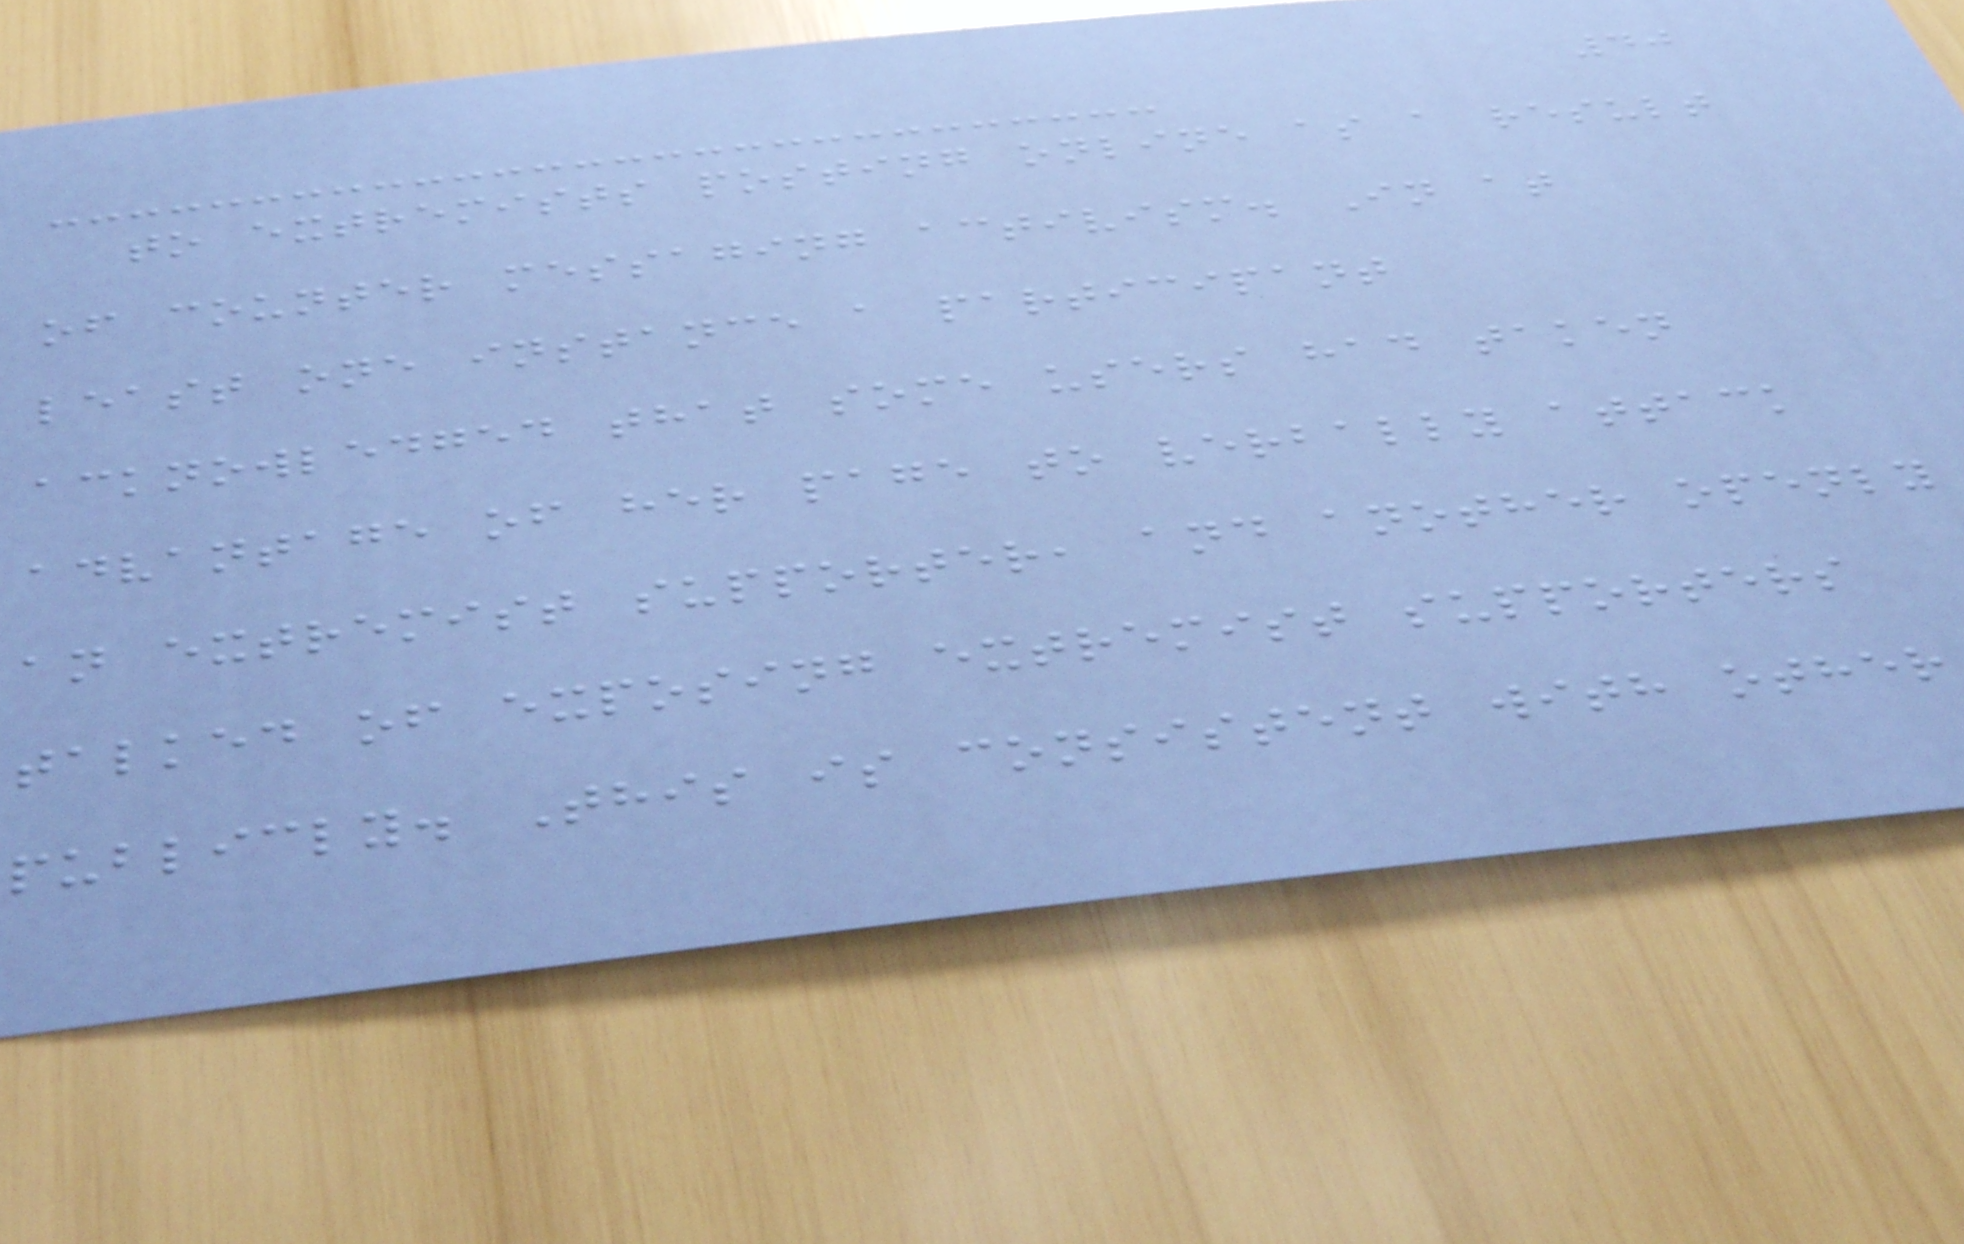40
to extremists posting online as a result
of counter messaging activism. In at
least one instance a participant
acknowledged that some users had taken
advantage of her page to verbally attack
an extremist supporter, and another openly
talked of exposing extremist supporters
publicly. This is consistent with other
